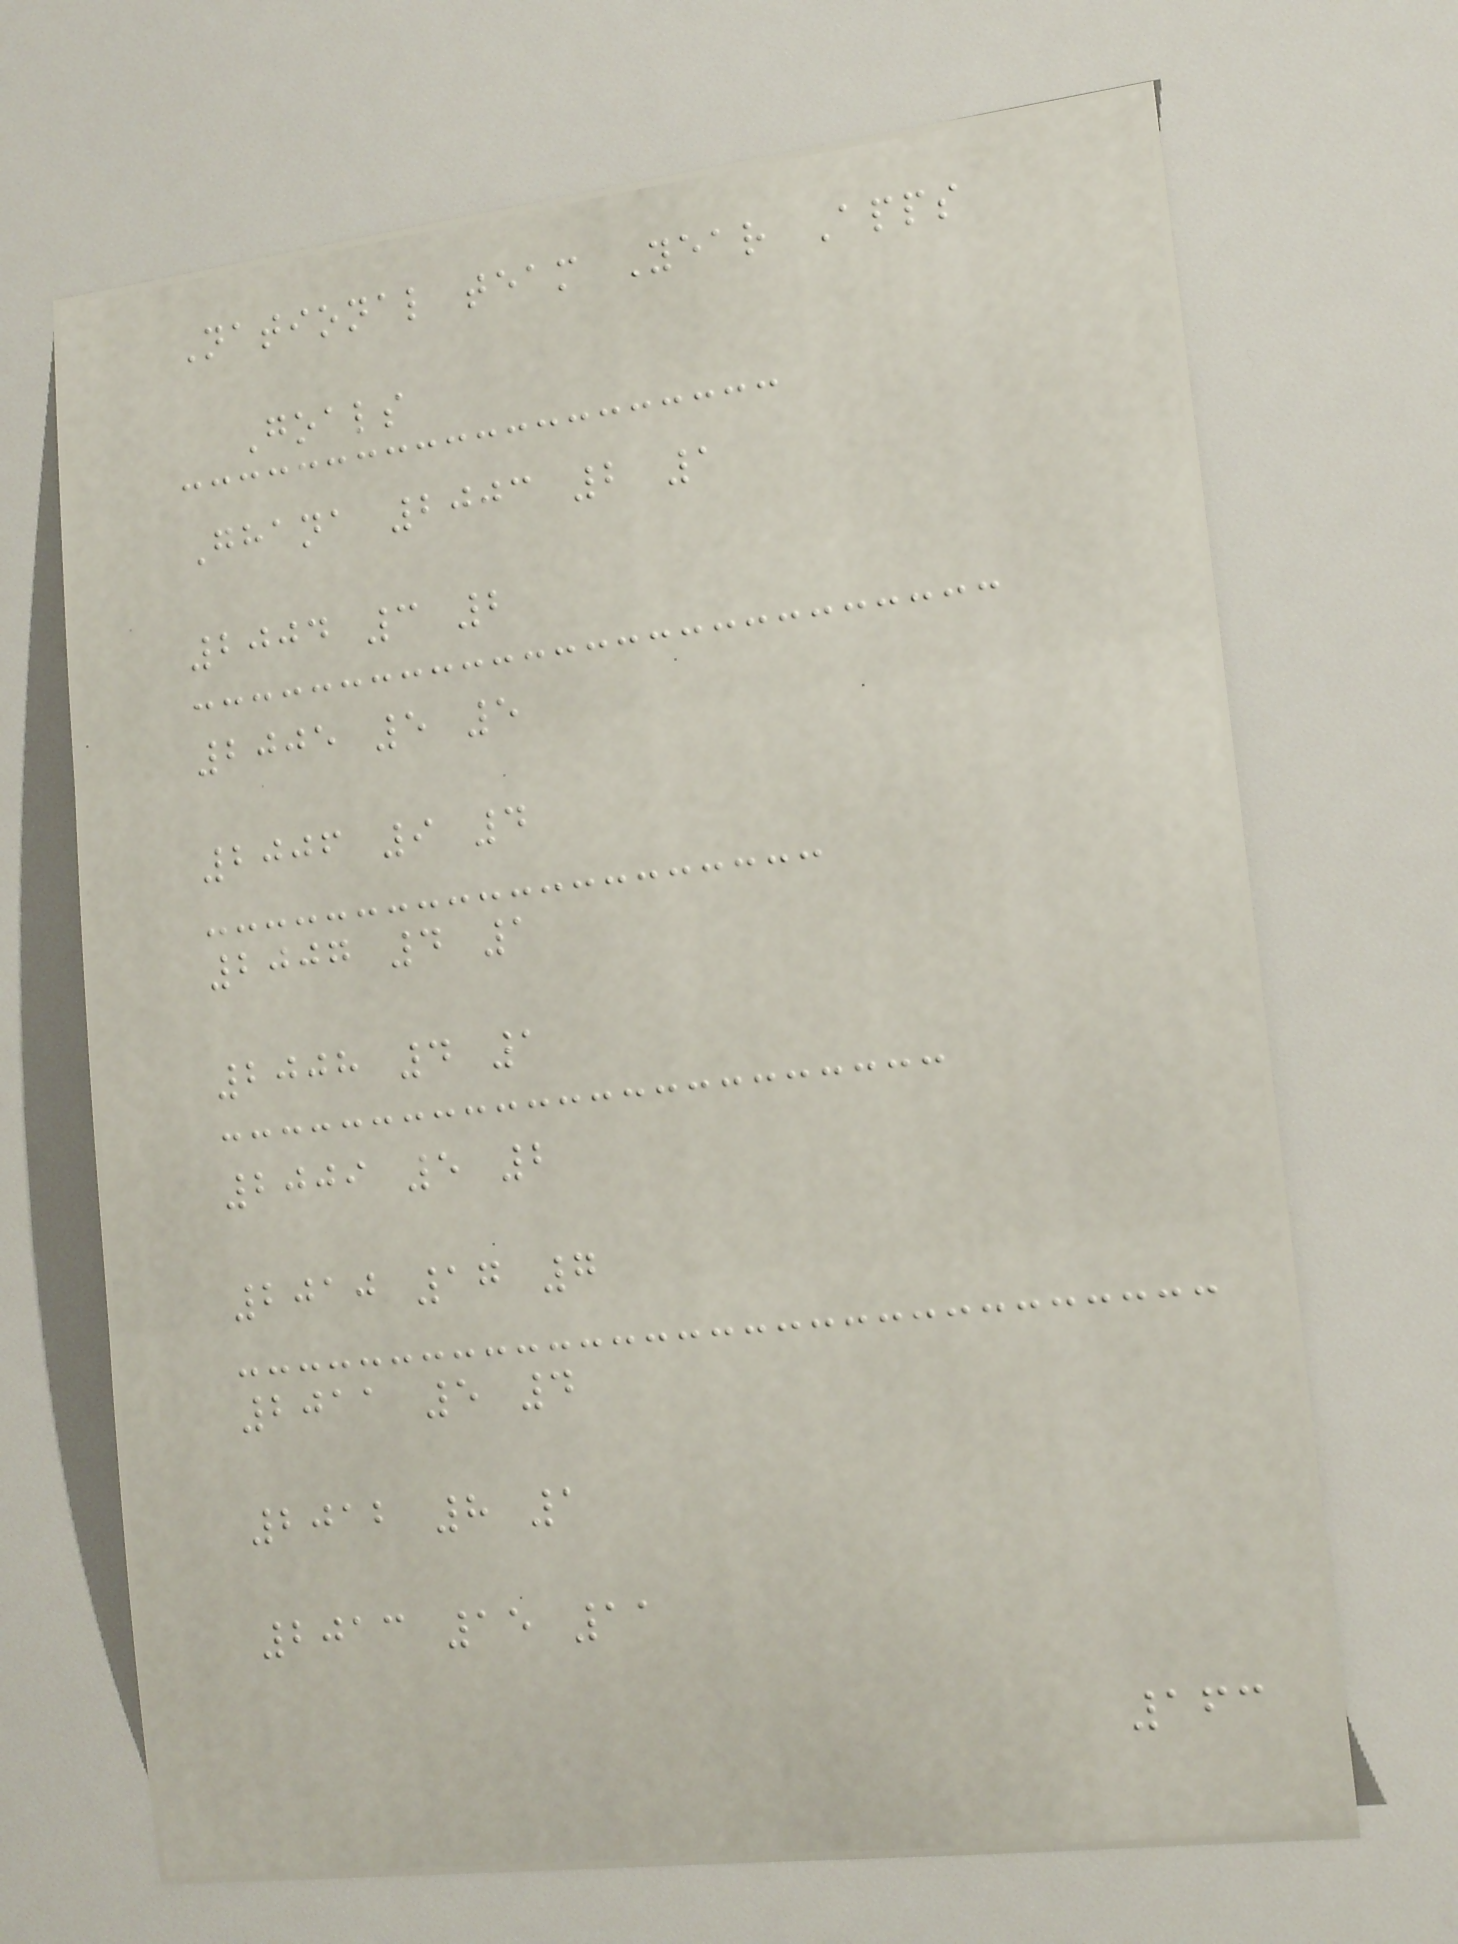National team Year Apps
Goals
Ghana 2003 2 1
2004 3 2
2005 5 5
2006 9 4
2007 4 1
2008 4 1
2009 5 2
2010 17 7
2011 5 4
2012 8 1
2013 15 11
163
